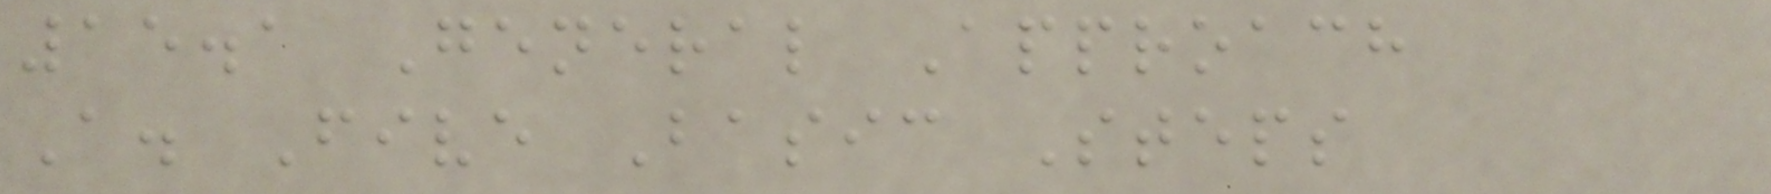15.1 General Approach
A. Five Basic Steps
